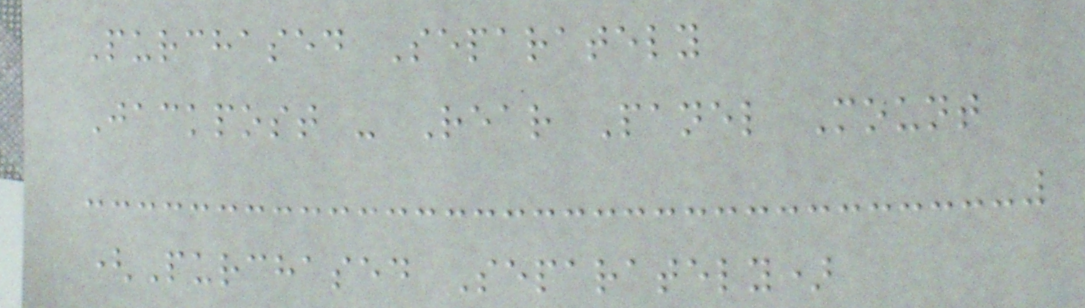Purchased Separately
Jackpost - Rear Panel Mount
(Purchased Separately)
